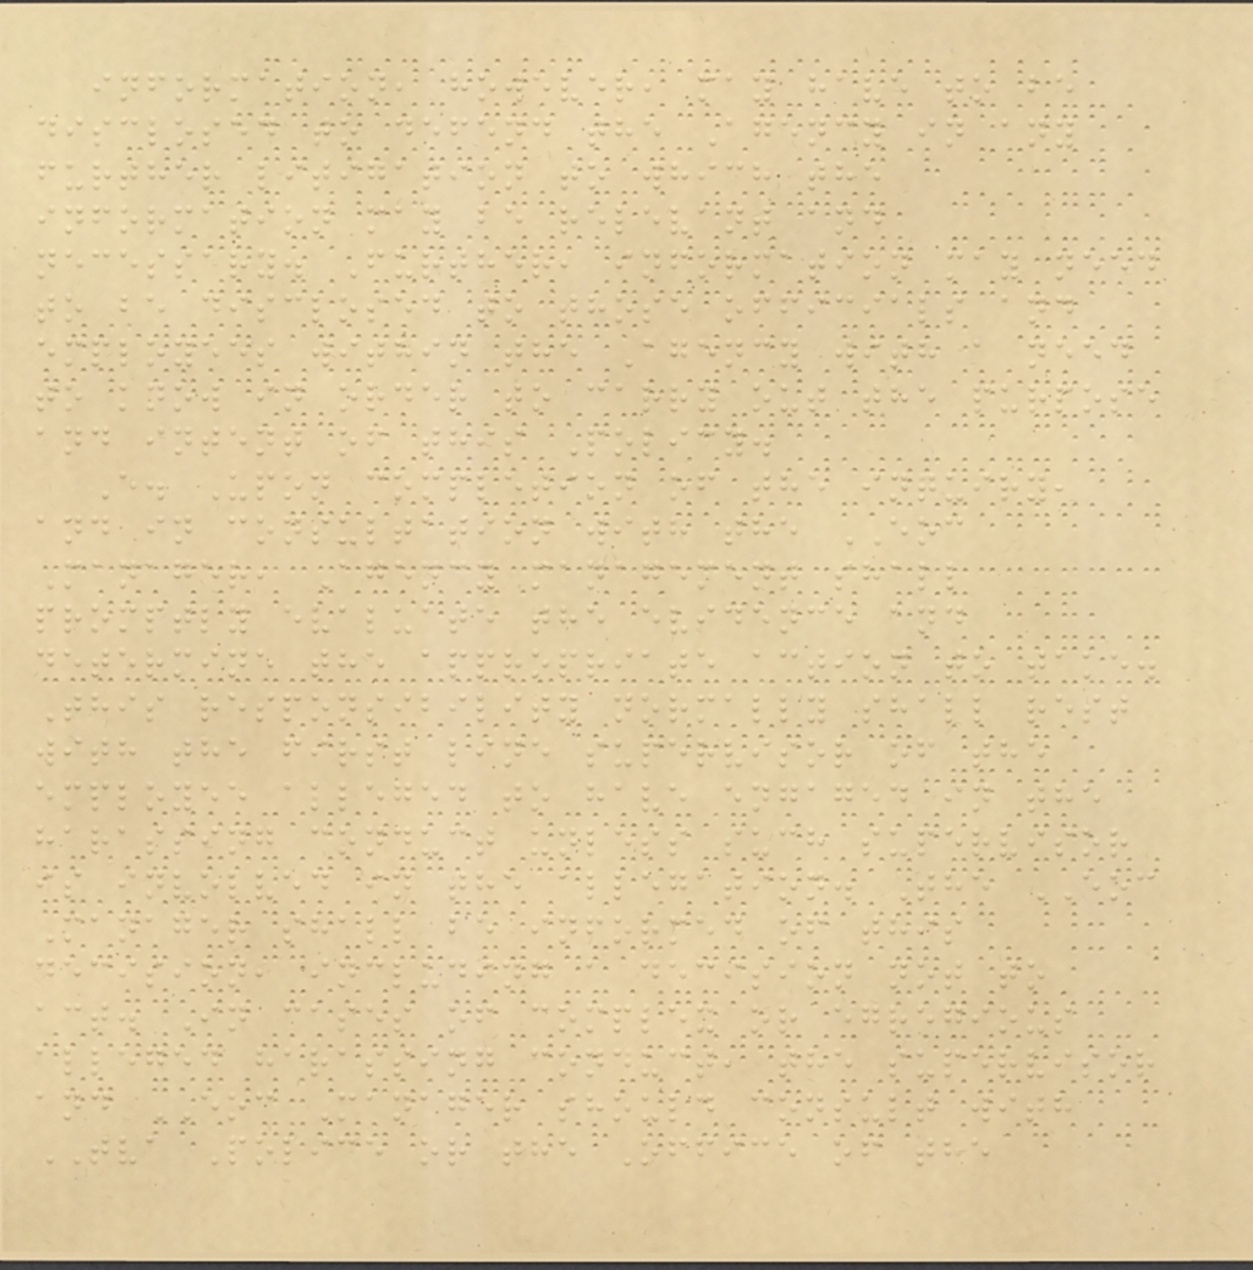information, however, may have to be
disclosed to defend the Agency in any
further litigation to which the
information may be relevant and
necessary. Further, information may need
to be disclosed to those officials and
employees within the Agency with a need
to know in order to carry out the purpose
and intent of this Policy.
E. Upon completion of the inquiry,
and in consultation with the EOC
Manager, Agency management shall
promptly evaluate the evidence and
determine the appropriate action to take.
This responsibility normally shall rest
with the first line supervisor of the
employee alleged to have engaged in the
harassing conduct unless such supervisor
is involved in the allegation. The EOC
Manager shall be informed of this
decision, including a decision not to
act. In cases of complex or egregious
alleged harassing conduct, the supervisor
and EOC Manager should consult with
TVA Police or the Office of the
